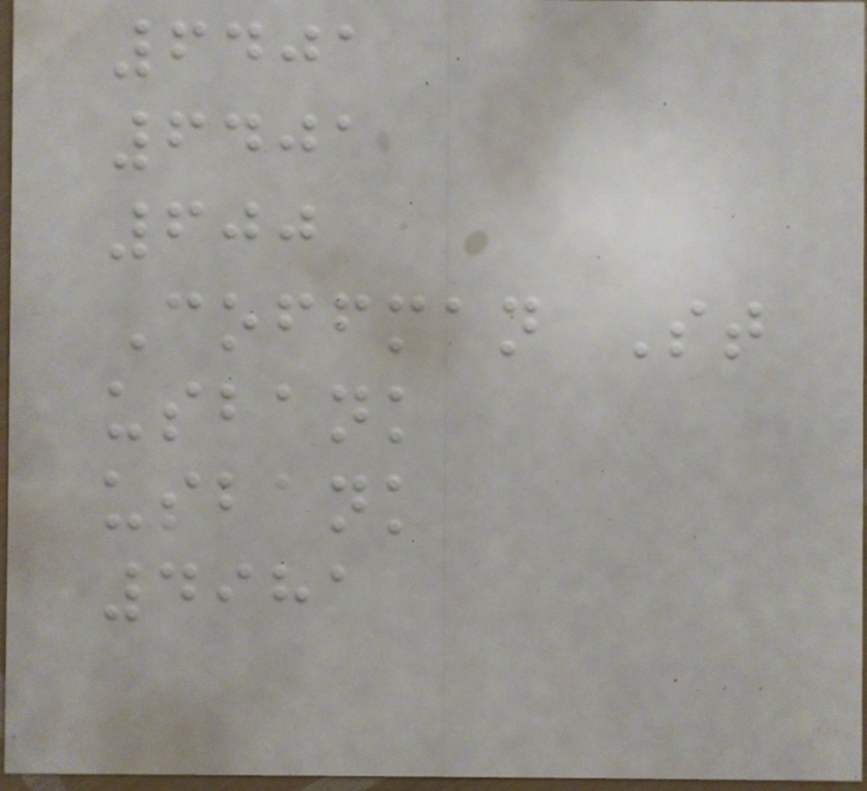6401
6401
600
Coffman St
usbank
usbank
4981
